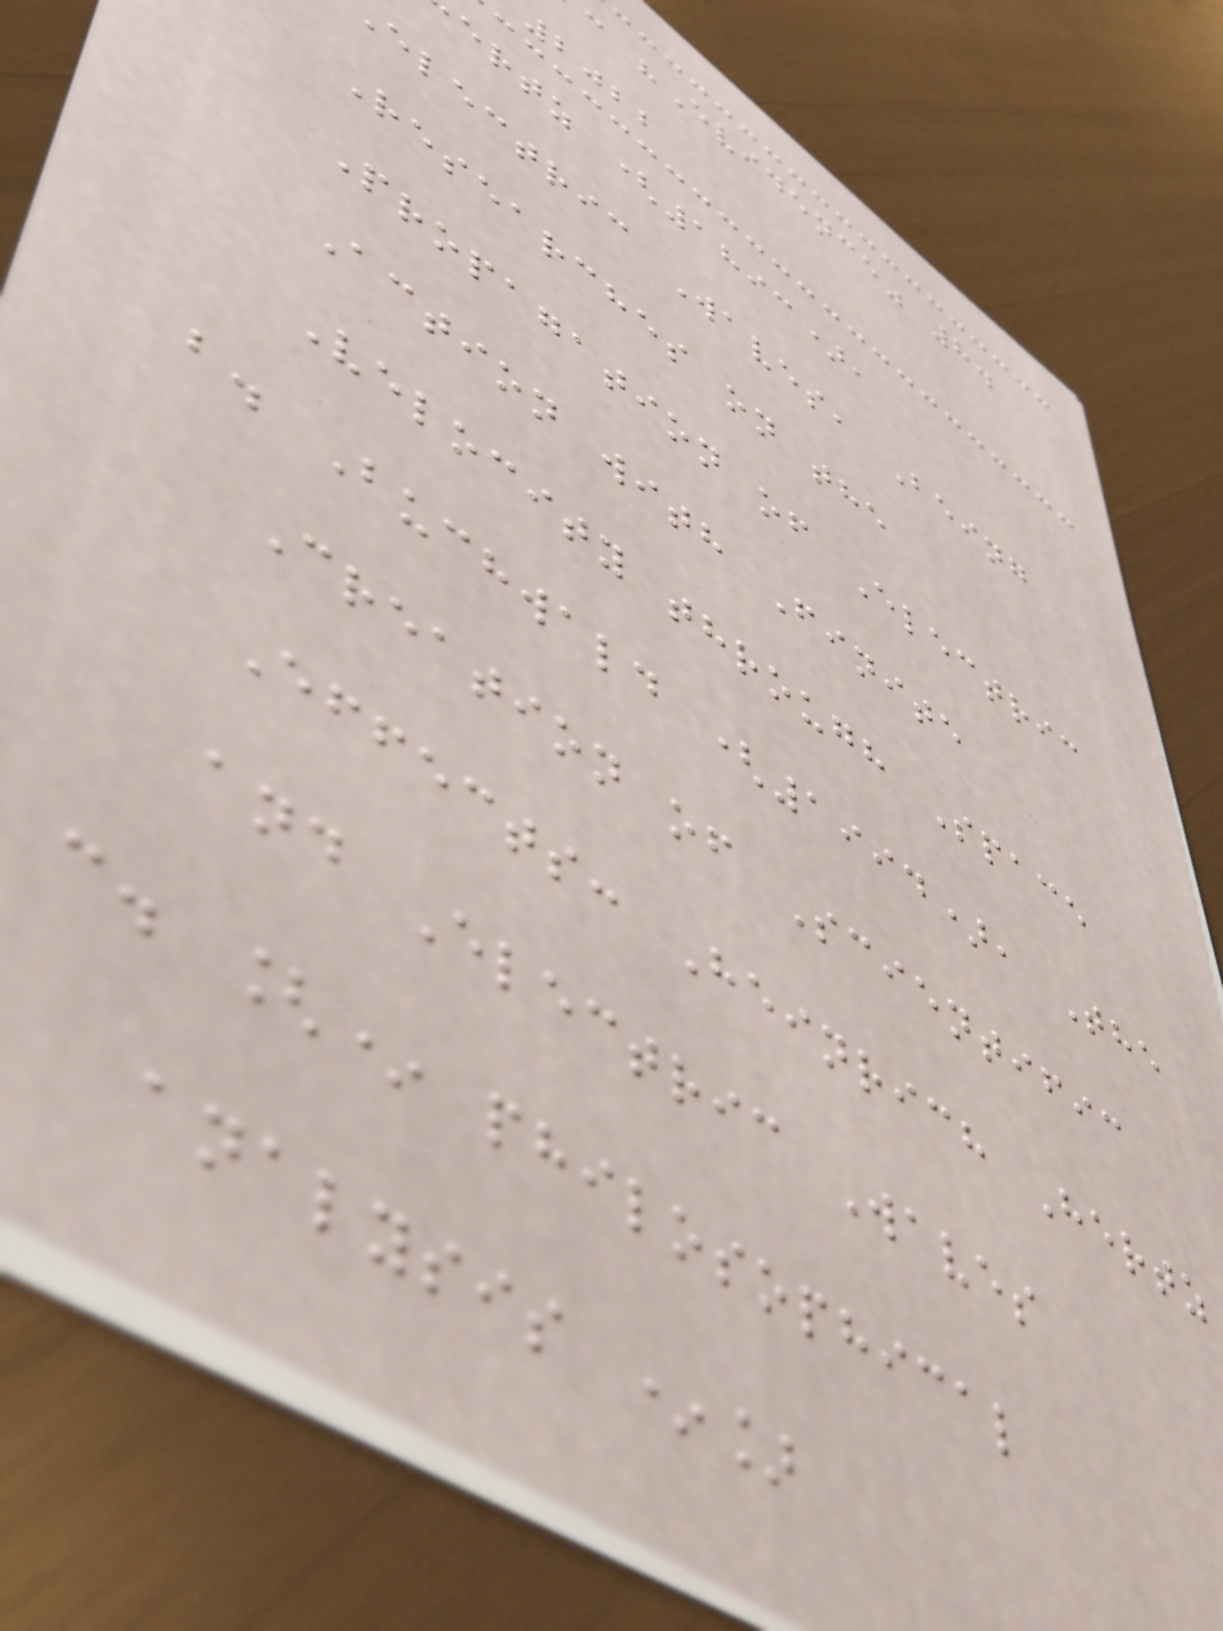: "Evidence" 8.
2022
ertz (1893),
electric Waves, Being
Researches on the
Propagation of Electric
Action with Finite
Velocity through Space
b. Buchwald (1994), The
Creation of Scientific
Effects: Heinrich Hertz
and Electric Waves
c. [* philosophical
analysis *]
